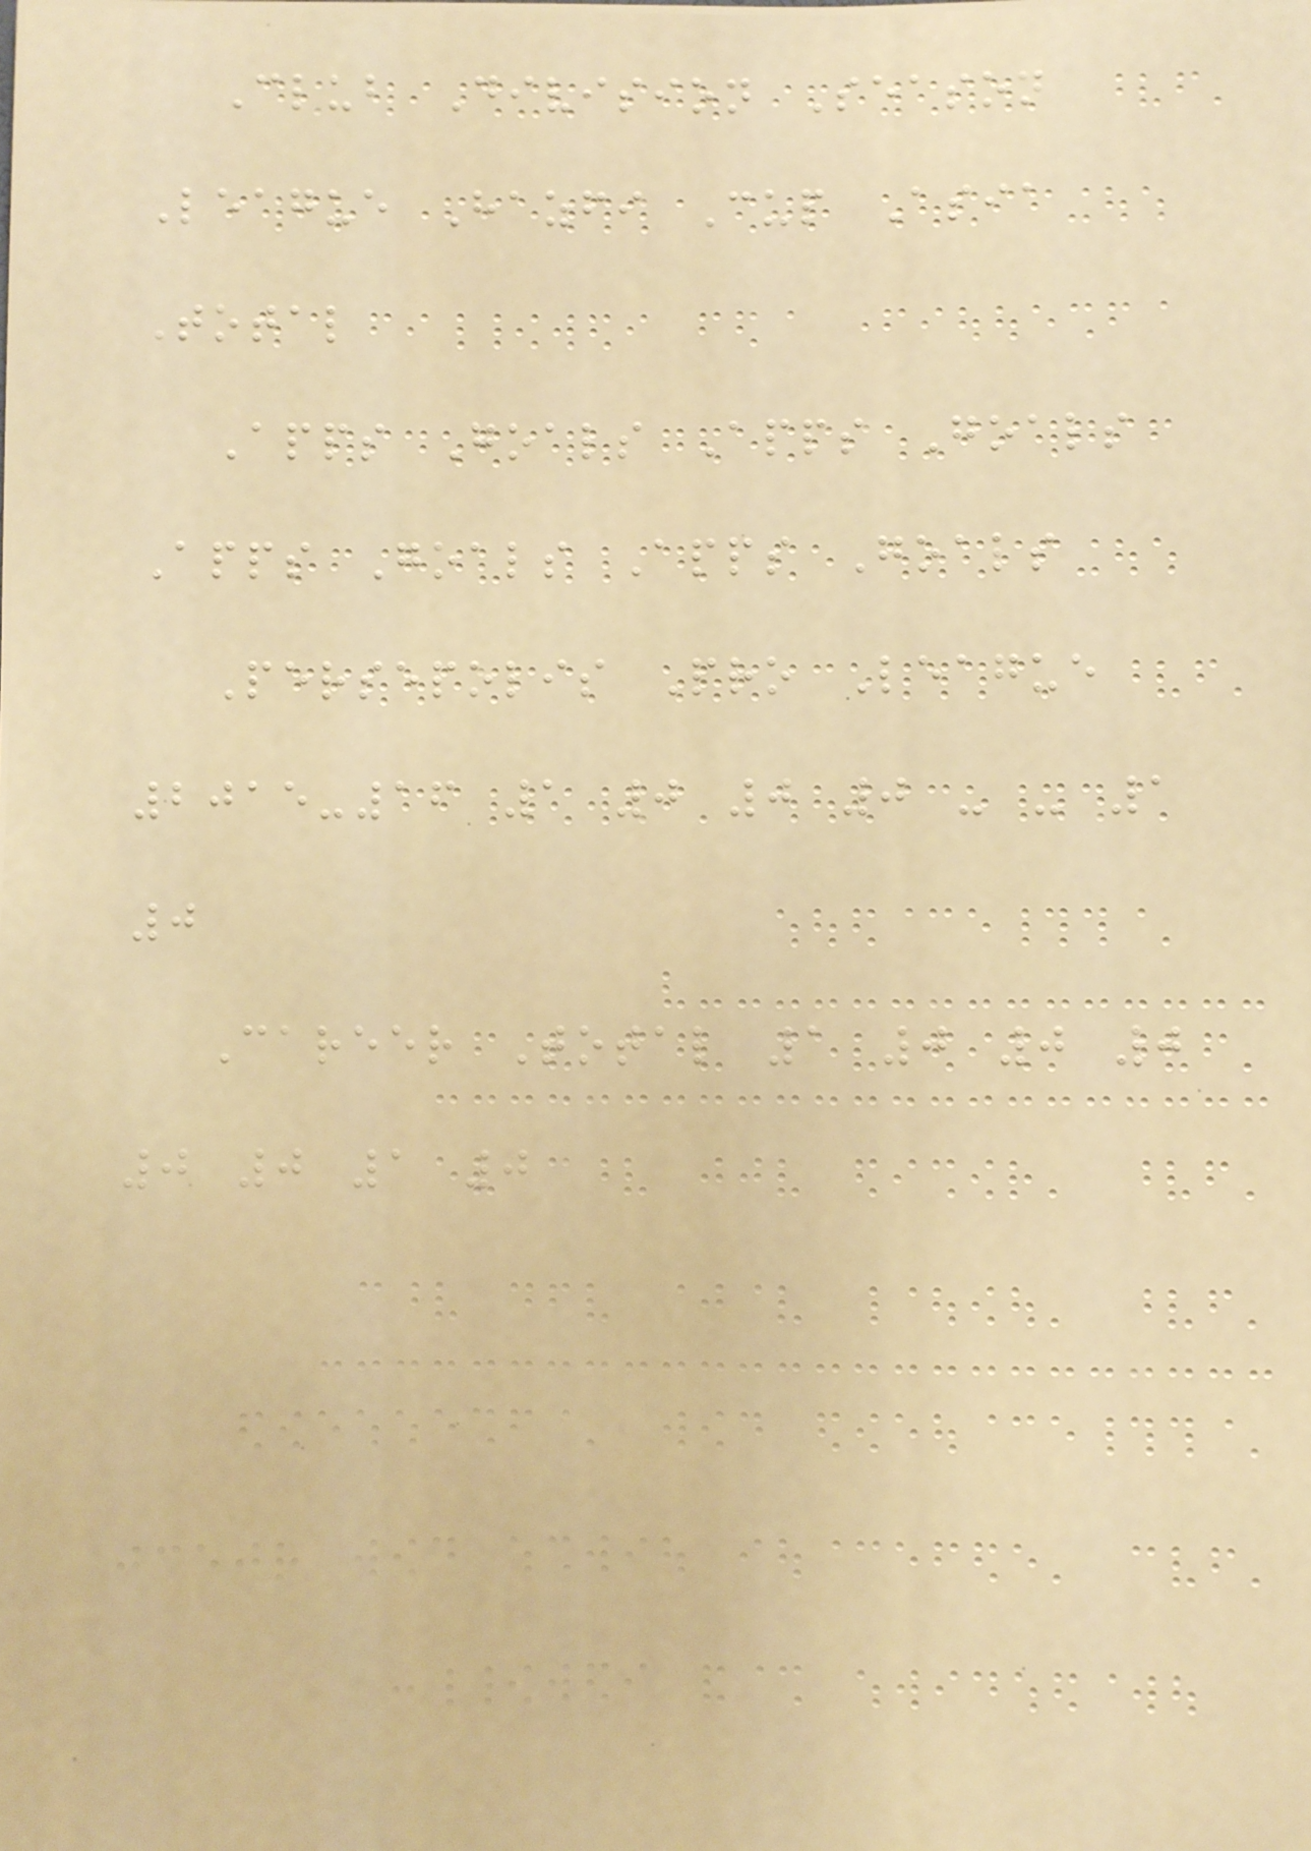Club Division Season
League Hazfi Cup Asia
Total
Apps Goals Apps Goals
Apps Goals Apps Goals
Persepolis Pro League
2015-16 1 0 0 0 - - 1
0
Career Total 1 0 0 0
0 0 1 0
